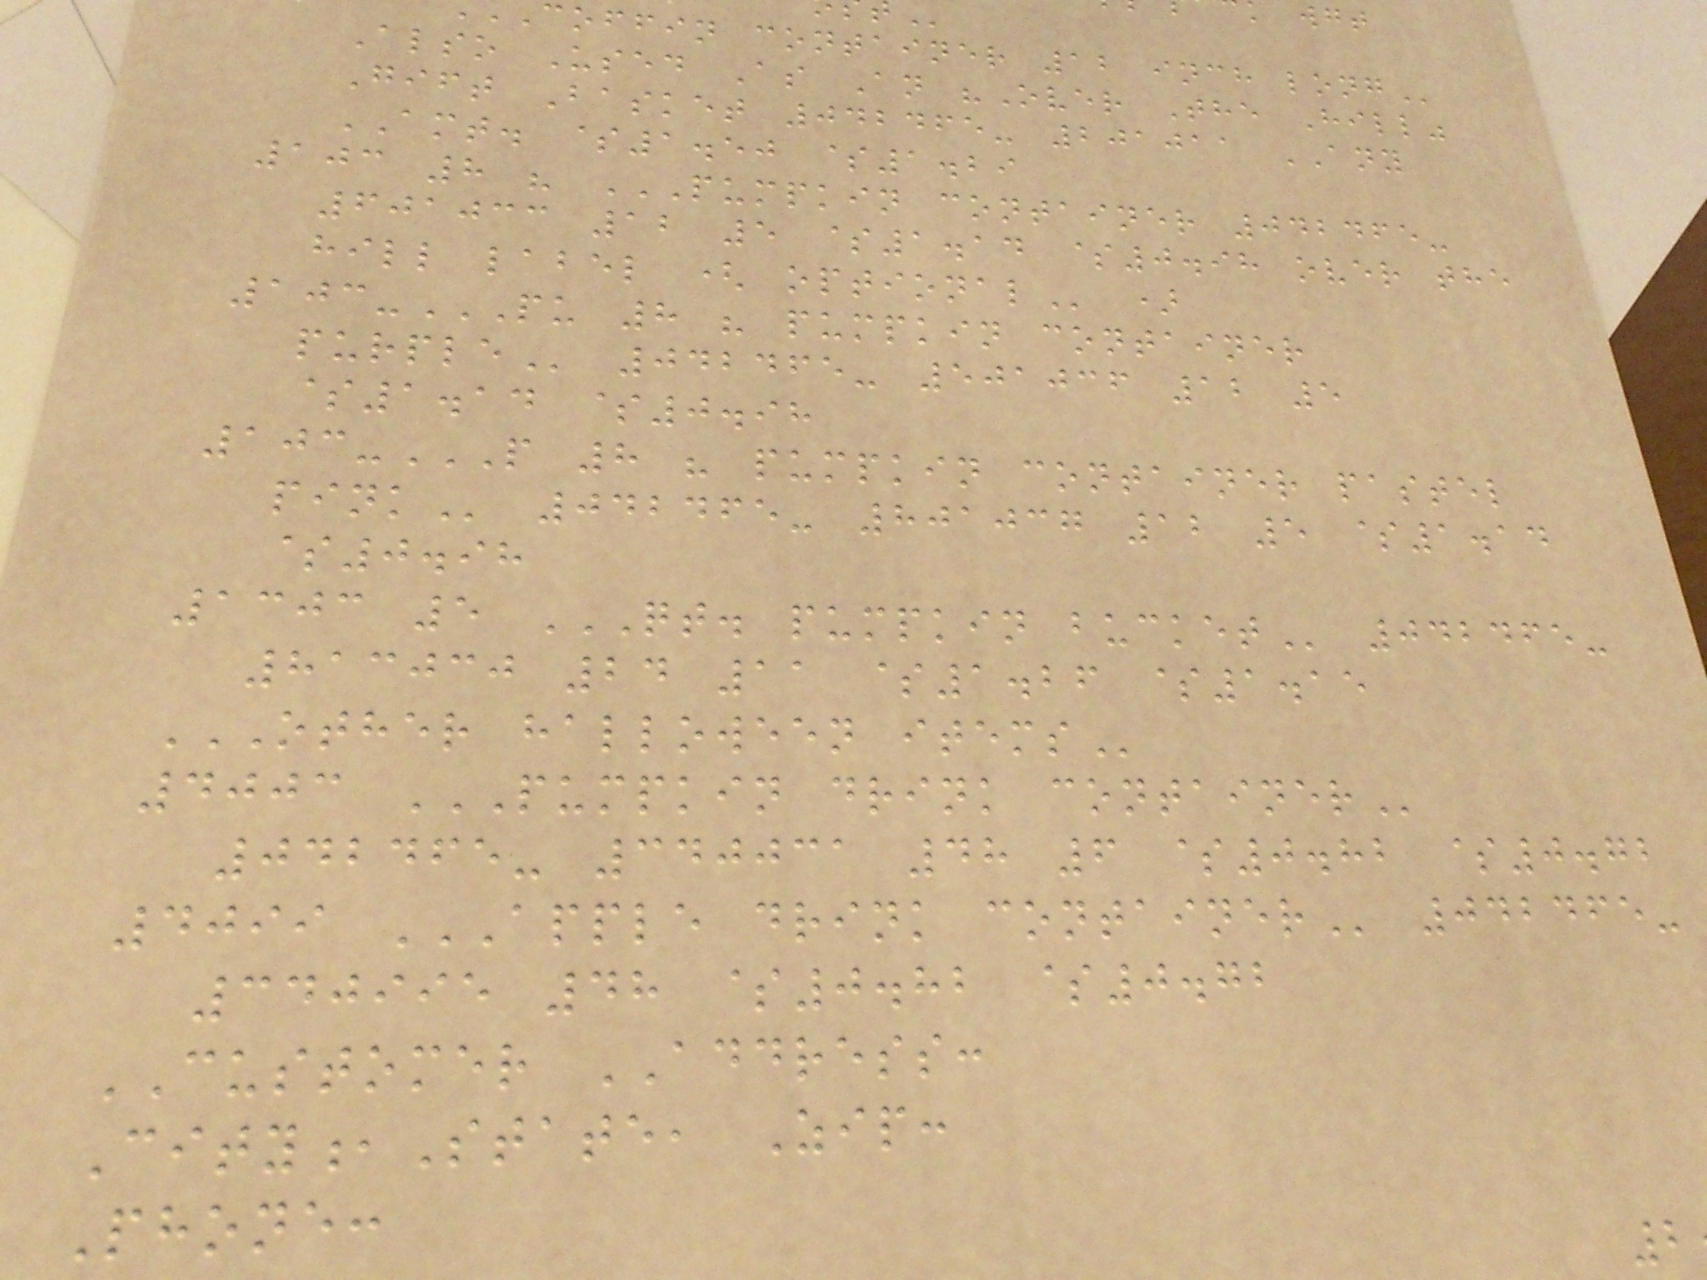coffin container 12 inch
Also Used As An "Over The Hill"
Gift Basket 042465- 201011 ANY
AMT. $1.50 $1.29
103 8 " PUMPKIN CONTAINER 042465-
601033 12 5 $1.14 $0.98 over the
hill label (
103-PU 8 " PUMPKIN CONTAINER
042465- 501036 12 5
$1.14 $0.98
103-P 8 " PUMPKIN CONTAINER PASTEL
042465- 801037 12 5 $1.14
$0.98
1303 5 QT. PUMPKIN BUCKET 042465-
813030 24 11 $1.26 $1.15
OTHER HALLOWEEN ITEMS
4003 PUMPKIN DRINK CONTAINER
042465- 340031 48 6 $0.82 $0.72
4099 APPLE DRINK CONTAINER 042465-
340995 48 $0.82 $0.72
CUSTOMER ADDRESS:
City,State, Zip:
Phone:
